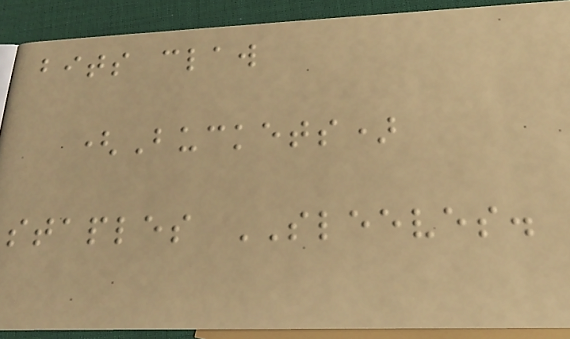bits claw
(Buckets)
staples SLEEVES.
